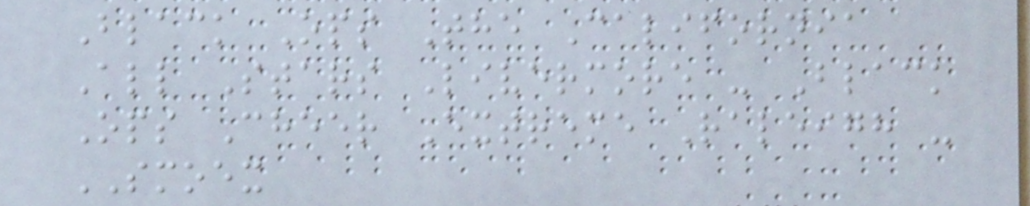Black Ops The California
All Stars Livermore - Black
Ops Cheer Extreme Raleigh -
SMOEX
